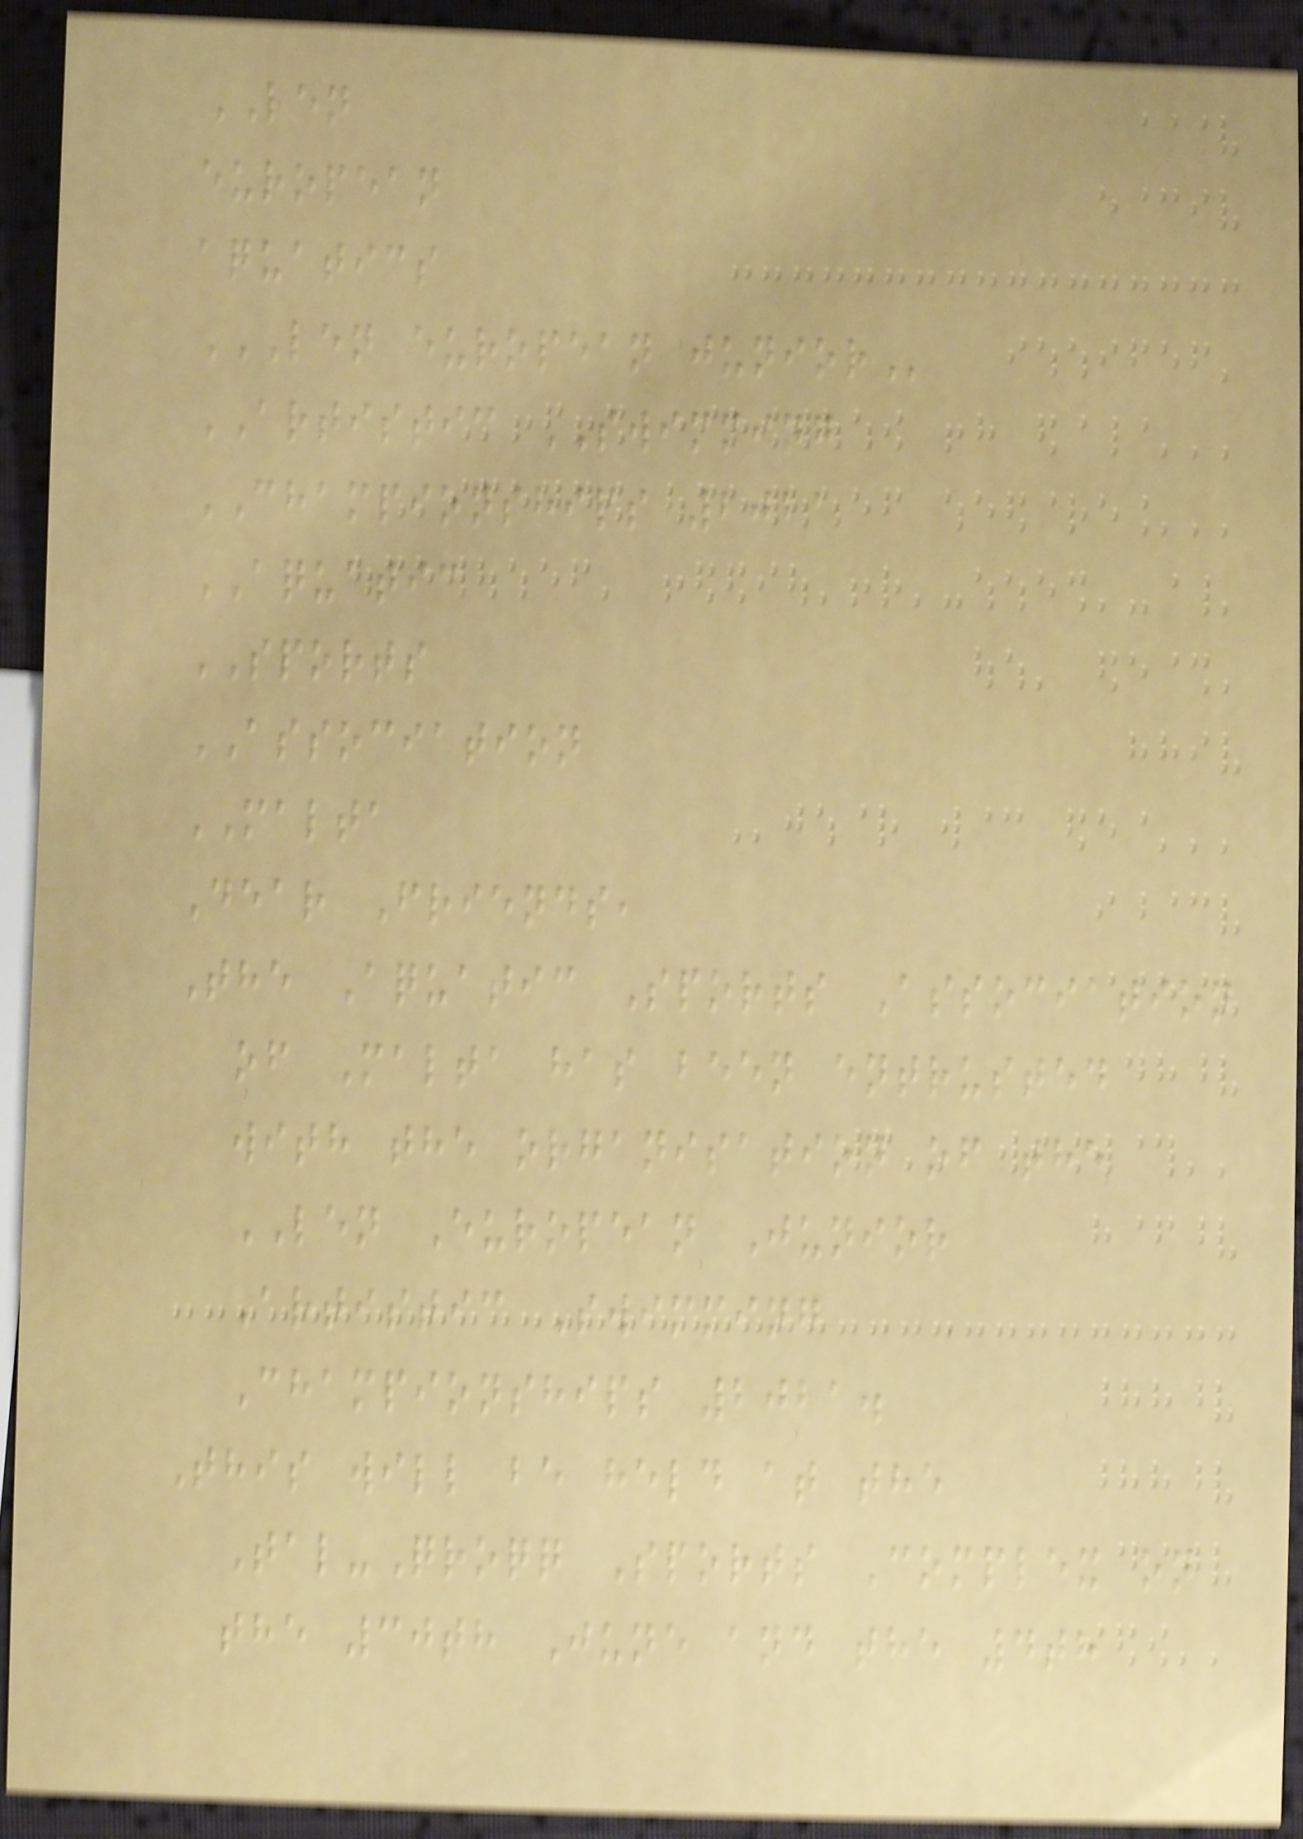LEN
european
aquatics
LEN EUROPEAN JUNIOR
ARTISTIC SWIMMING
CHAMPIONSHIPS 2021
AQUATIC
SPORTS
ASSOCIATION
MALTA
Dear Friends,
The Aquatic Sports Association
of Malta has been entrusted
with the organisation of the
LEN European Junior
Artistic Swimming
Championships 2021.
This will be held at the
Tal-Qroqq Sports Complex on
the 30th June and the 4th
